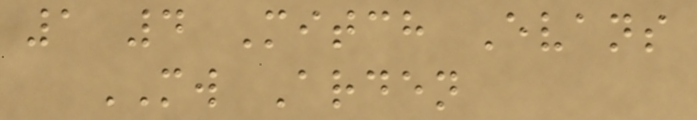1 4 Mitch Evans
MW Arden
